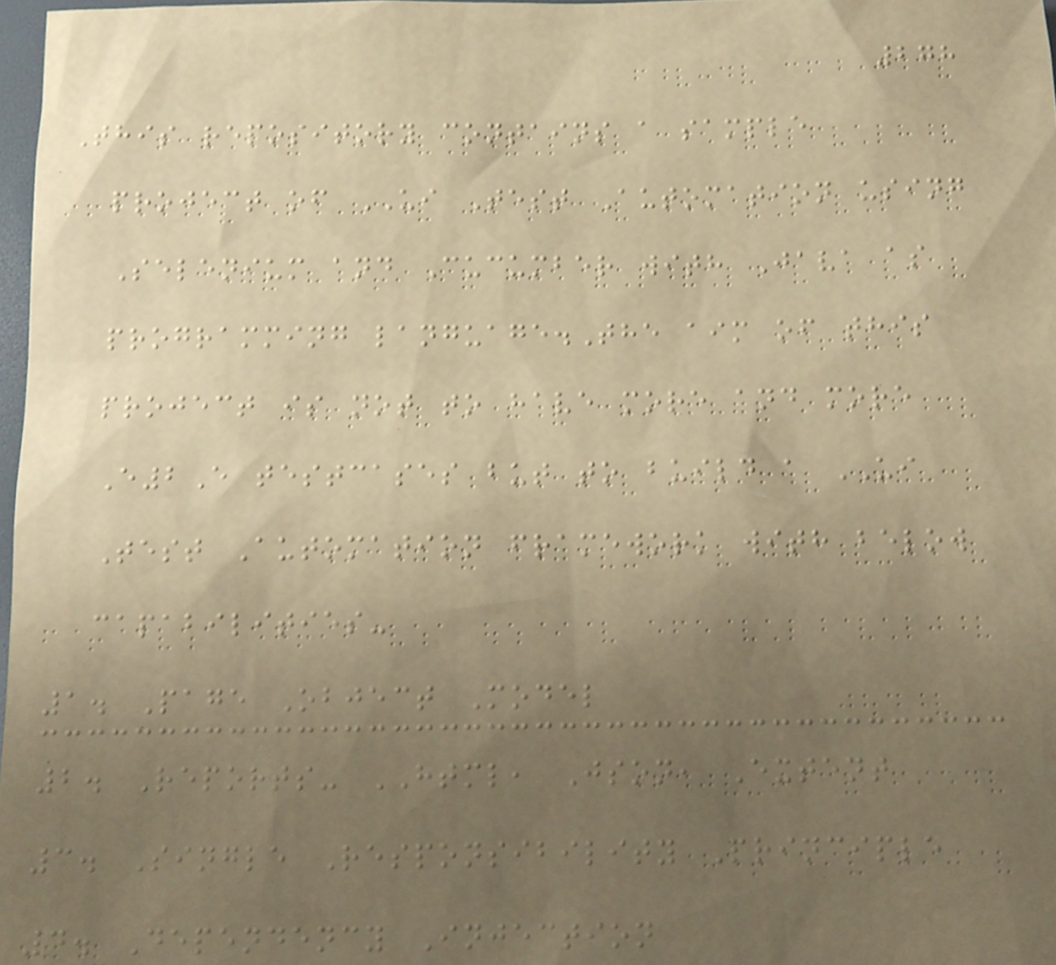278
This repository contains a sample
project of UI Test Automation using
Selenium and Cucumber with Java as
programming language.The aim of this
project is not to have more and more
E2E testcases but to build a UI
Test Automation framework with below
capabilities-
1. Page Object Model
2. Reports- HTML, Json, Extent
3. Single Responsibility Principle
4. Dependency Injection
